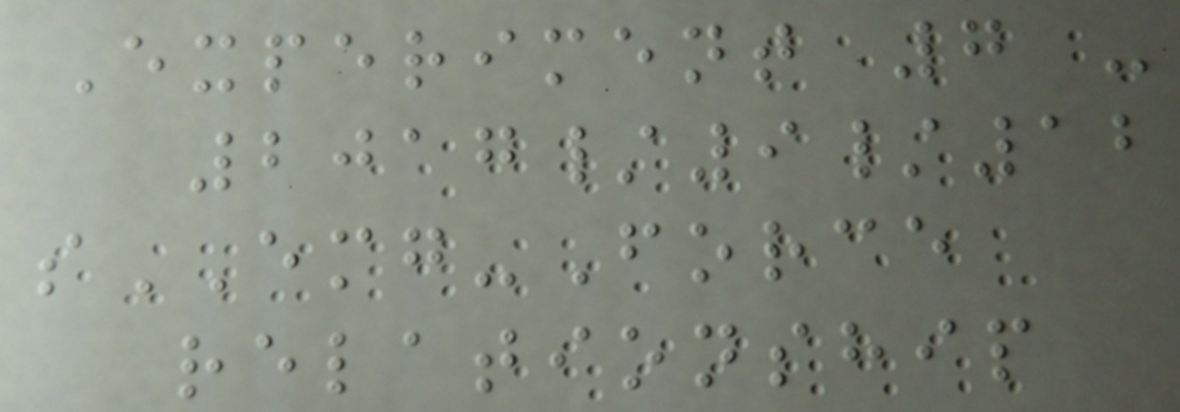Experiment 7 -
2017/9/12
sEMG-Force
relationship
